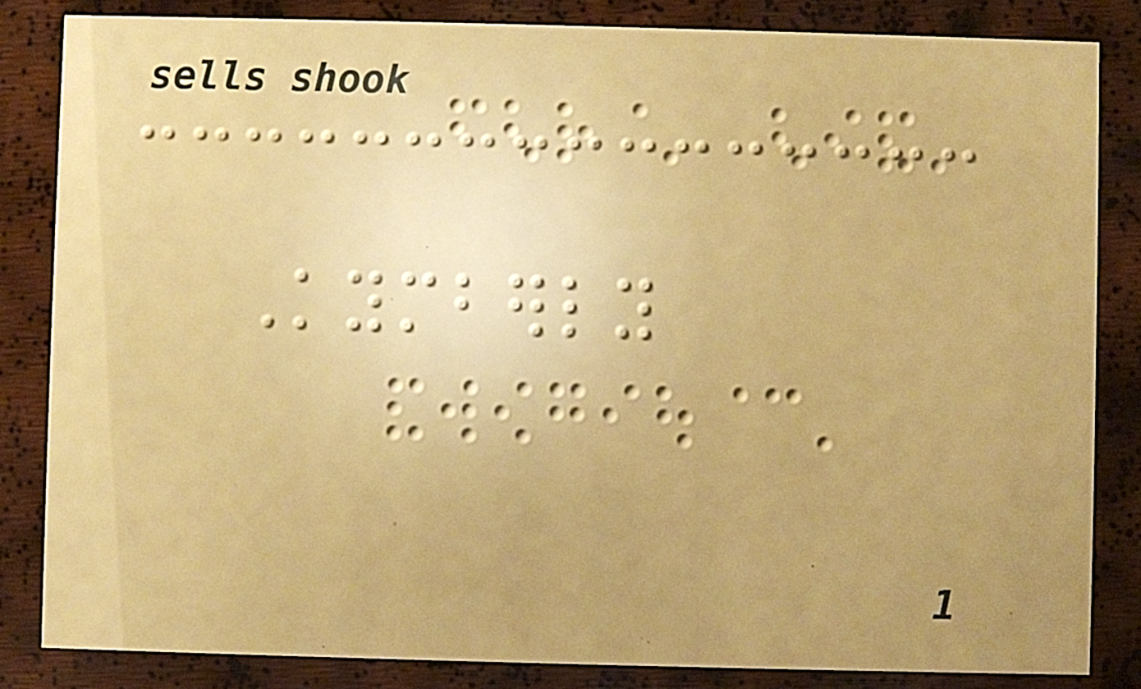Kymberly
